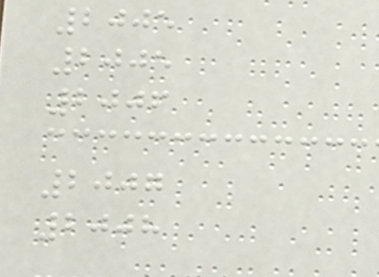2005
2005
2006
2007
2008
